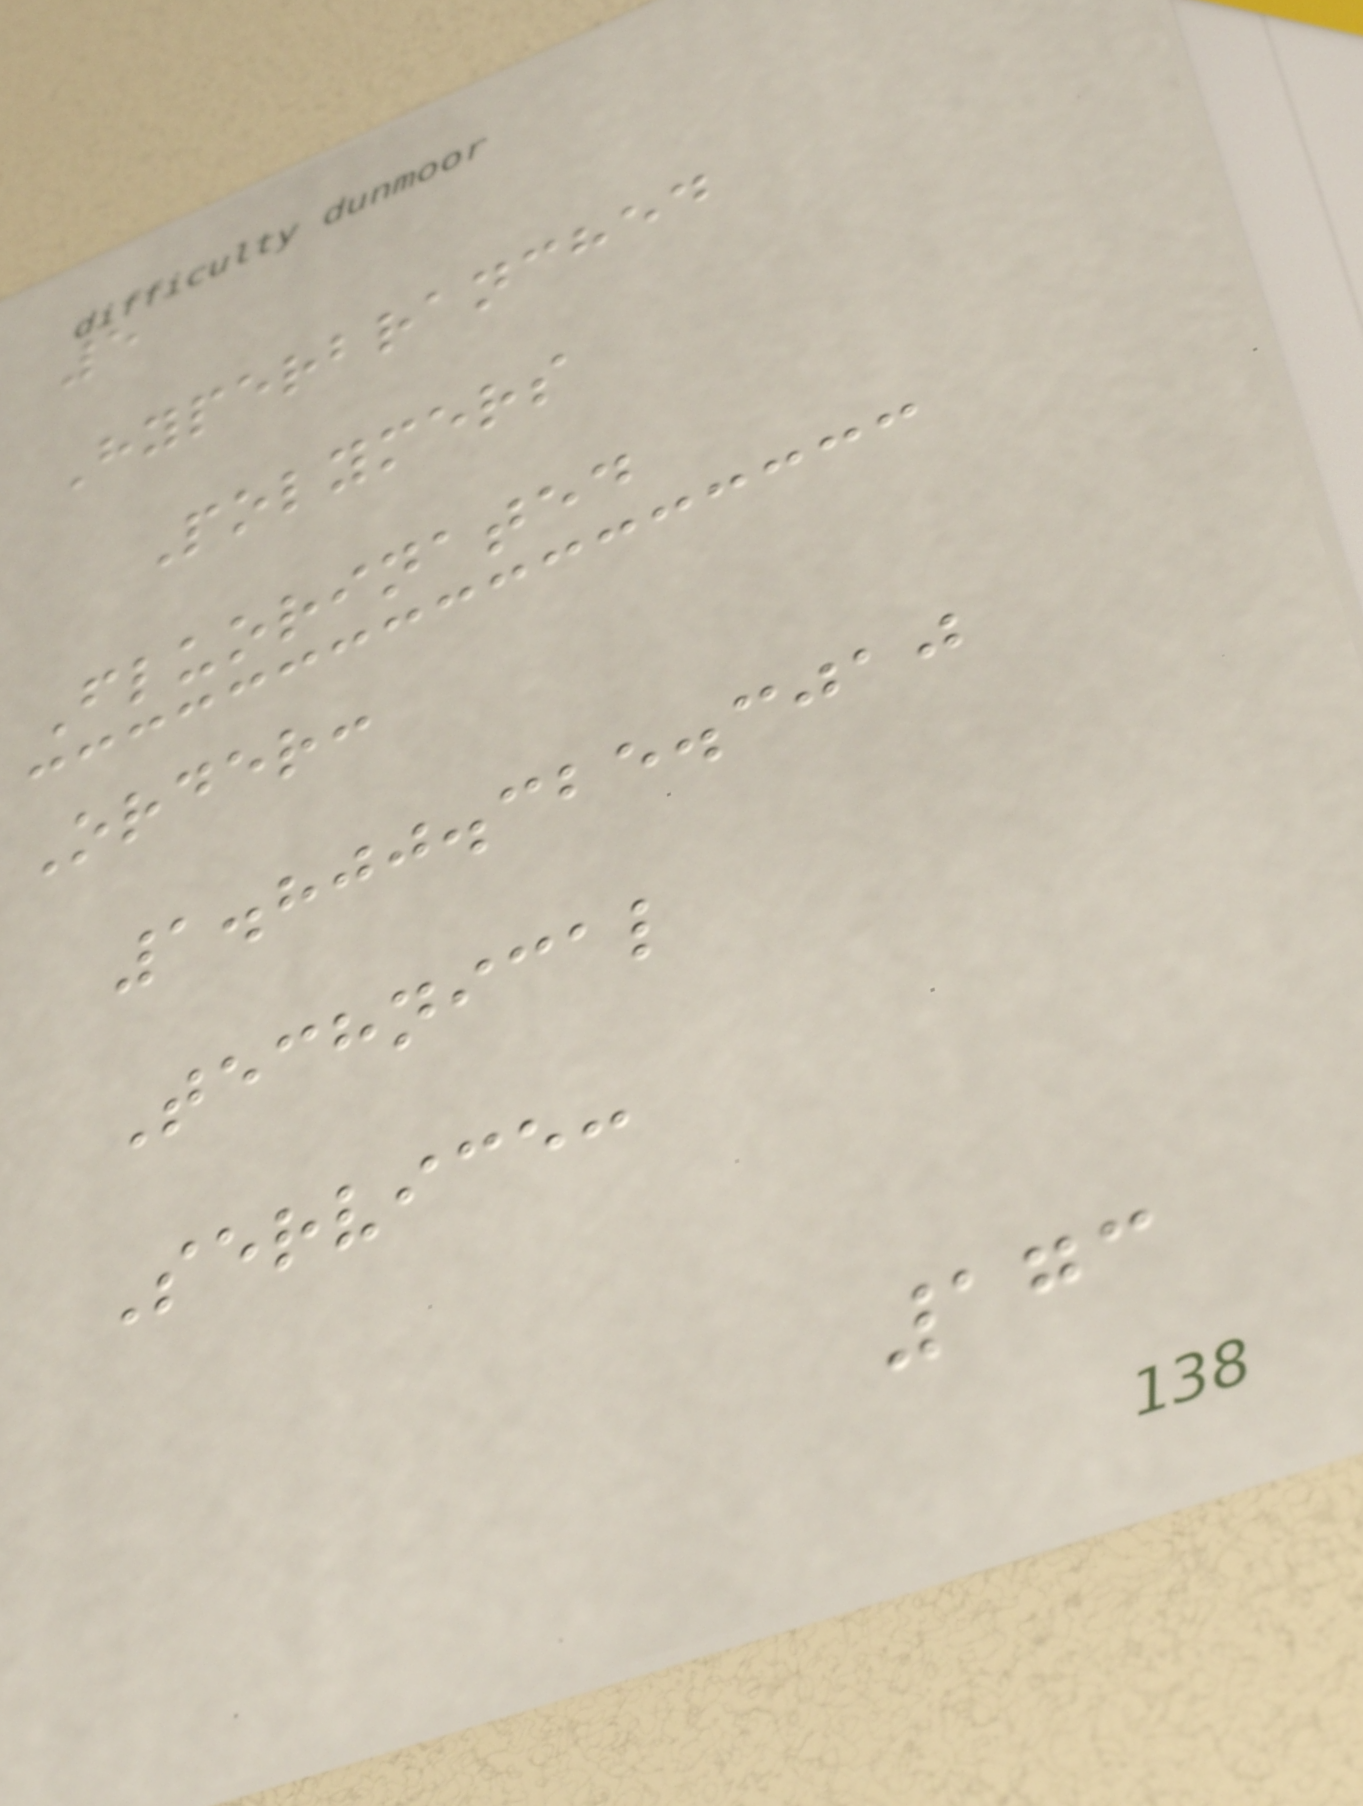5
Hyperbranched
Polymers
Fluorinated
Order:
1.800.325.3010
Technical
Service:
173
